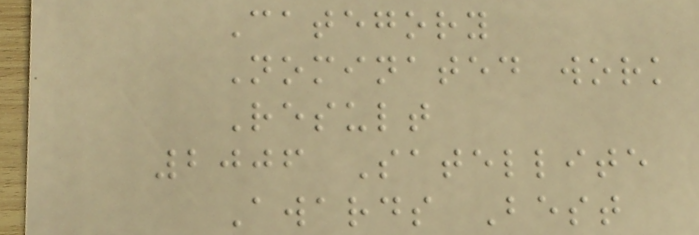Category
Nominated work
Result
2006 Satellite
Awards Best
